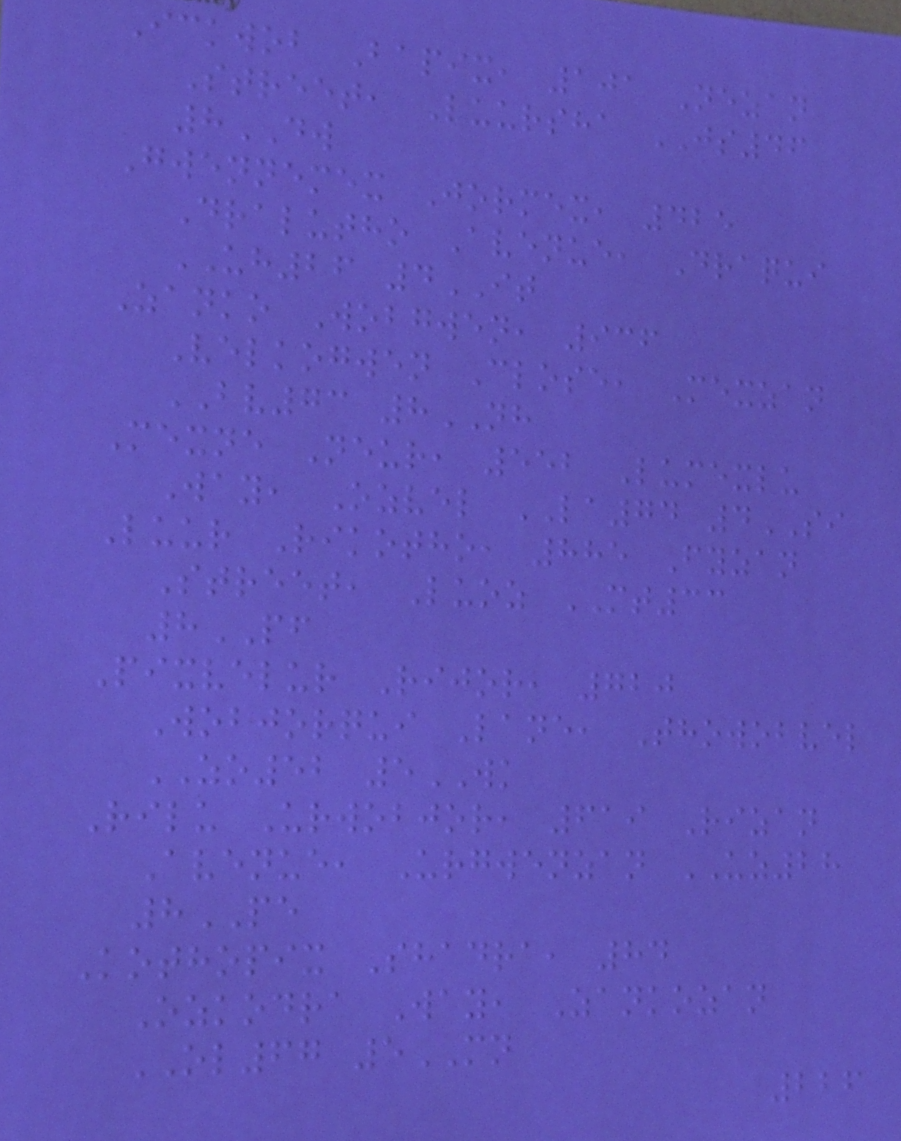Ickwob Bapix, 101 Nezan
Street, Luursha JS46
8DW
Gwennemex Jormex, 425
Dralutho Avenue, Draqui
UH26 4IT
Zanko Wobgwen, 936
Velkogwen Close, Mexzan
BV73 8NH
Mexne Neur, 552 Lumexlu
Way, Ozvel LA74 4SI
Luur Rikotho, 885 Fyzan
Street, Luoz MT33
8PF
Pixvelur Rijor, 720
Wobjorqui Lane, Thowobvel
ZO52 5WK
Rilu Urwobjor, 619 Rizan
Avenue, Urgwenzan UZ28
8PE
Kothopix Shadra, 84
Ozkodra Way, Zankozan
OL67 5MN
226
